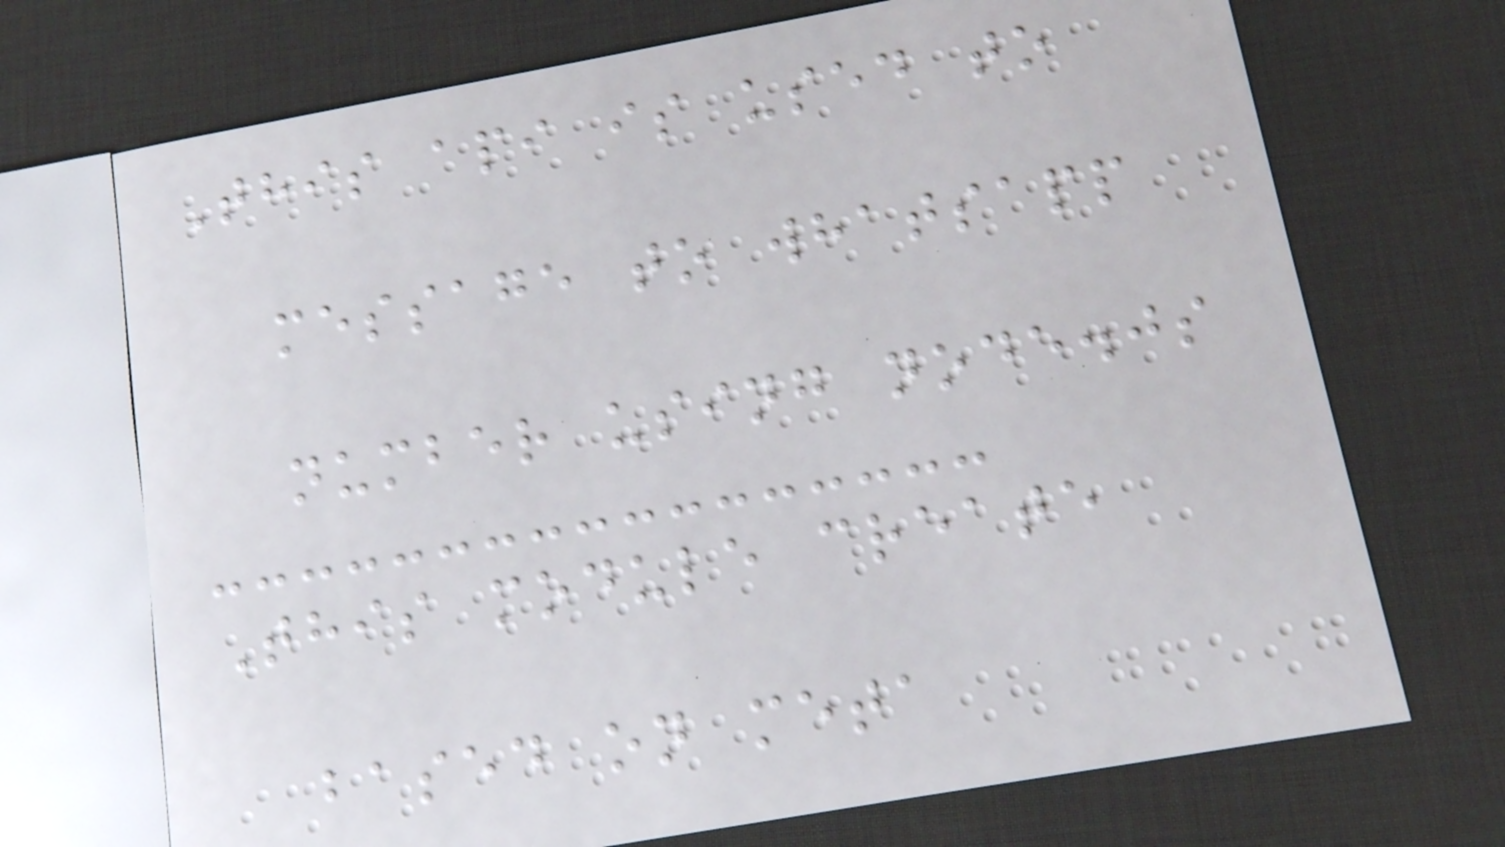This api is used to
message to whatsapp
number using node.js
This module create
based on meta
